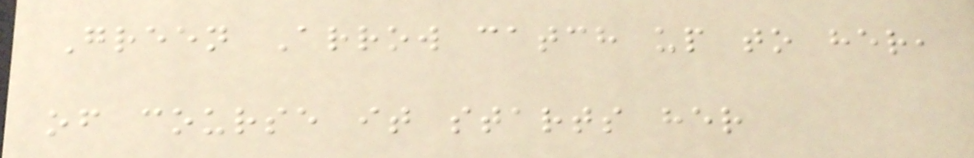Green Arrow catch up to her,
of course it starts her
